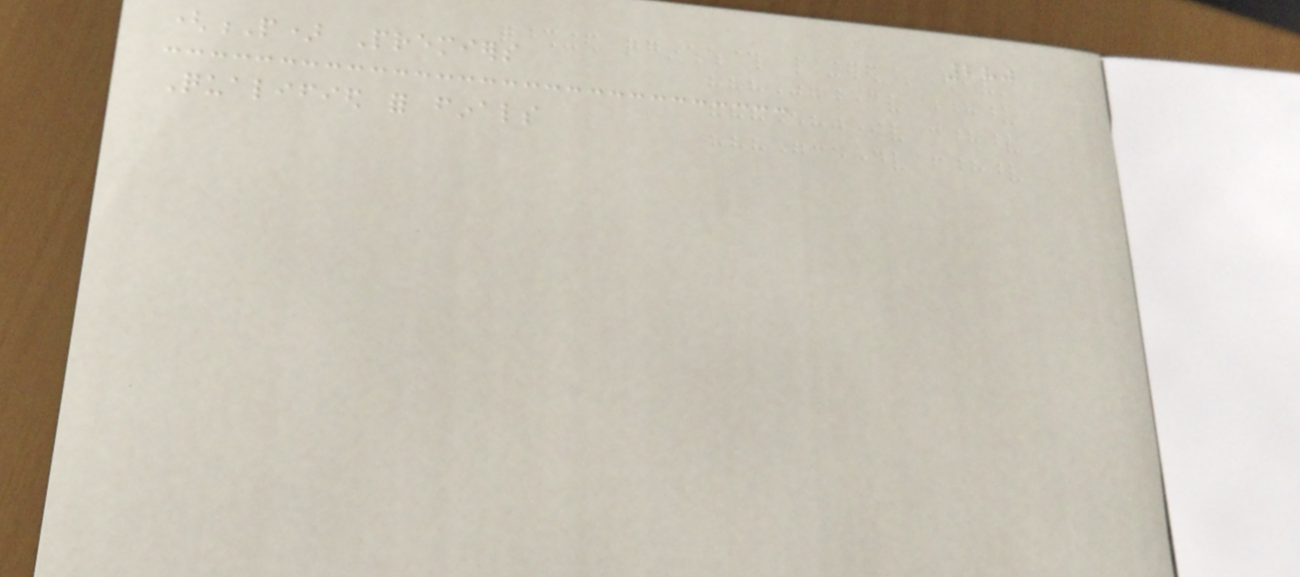280
(P) Premiers
Qualified for finals
